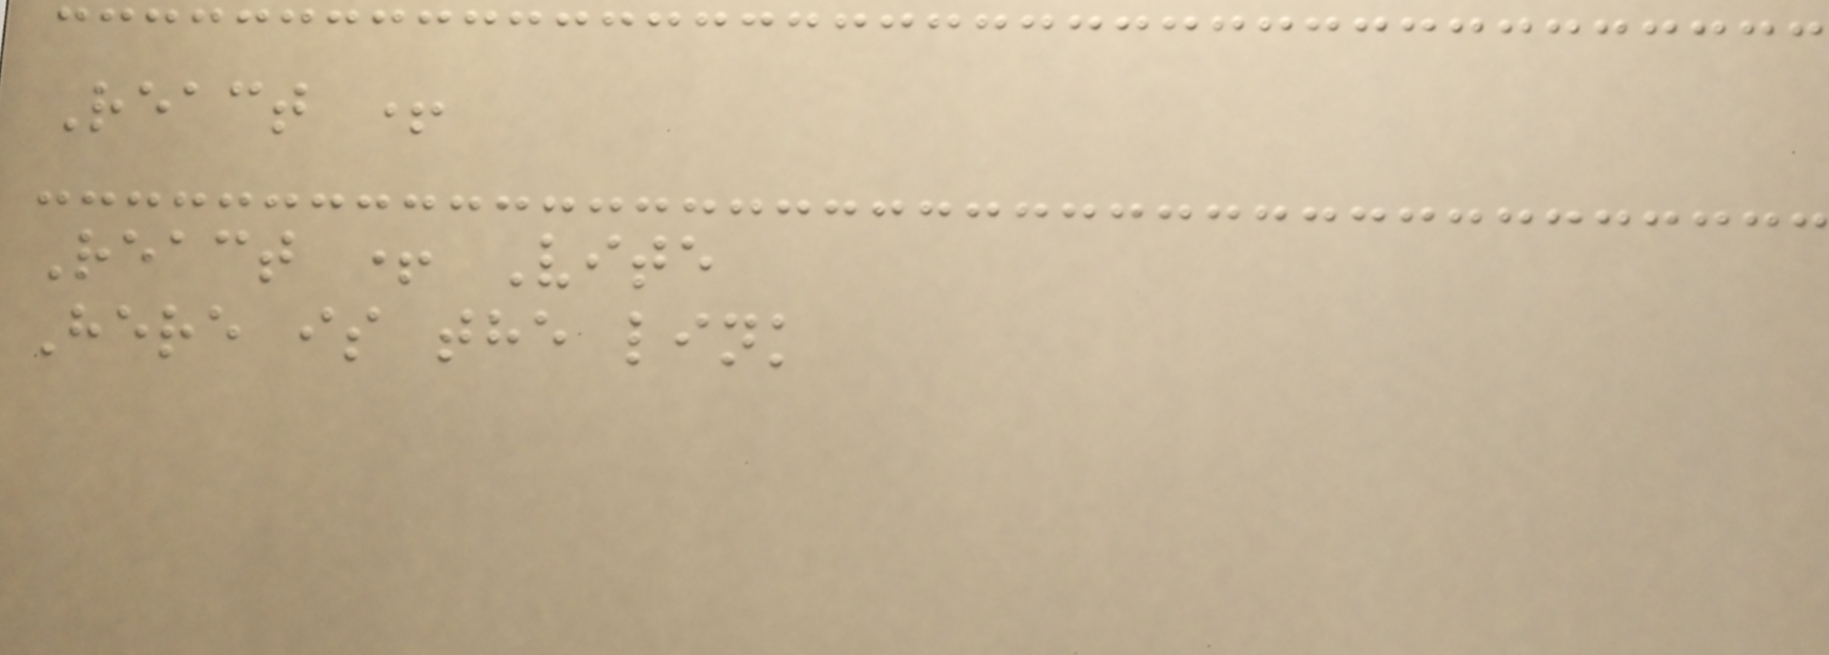React +
React + Vite
Here is the link
